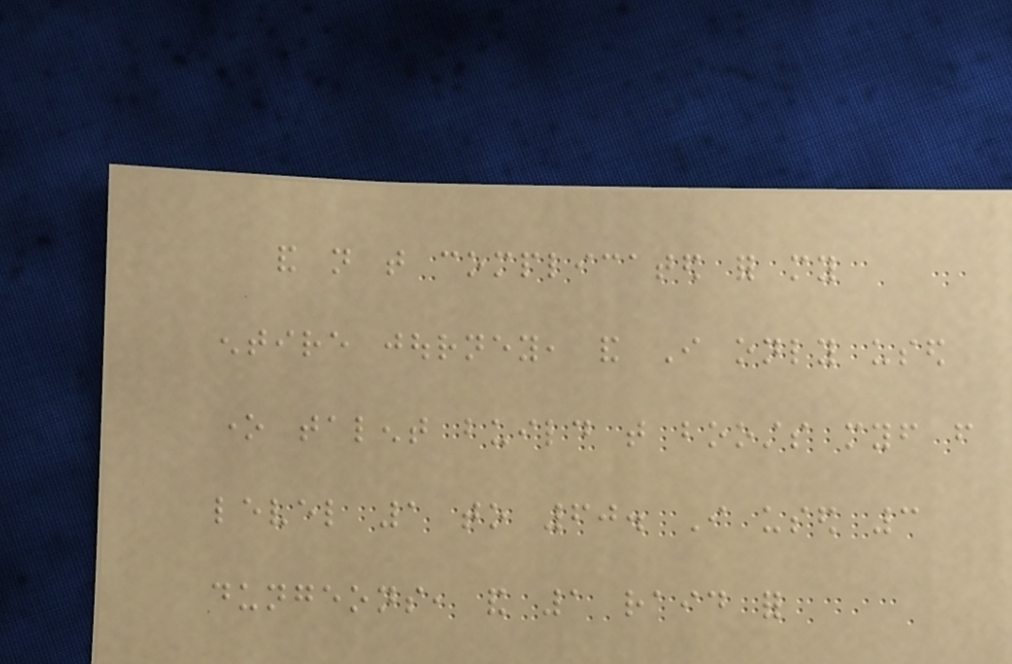and not that complicated for my
entire journey, and I only used
one talent build that boosts myself from
level 1 to 60. I used 3
dungeons, and 1 raid for
